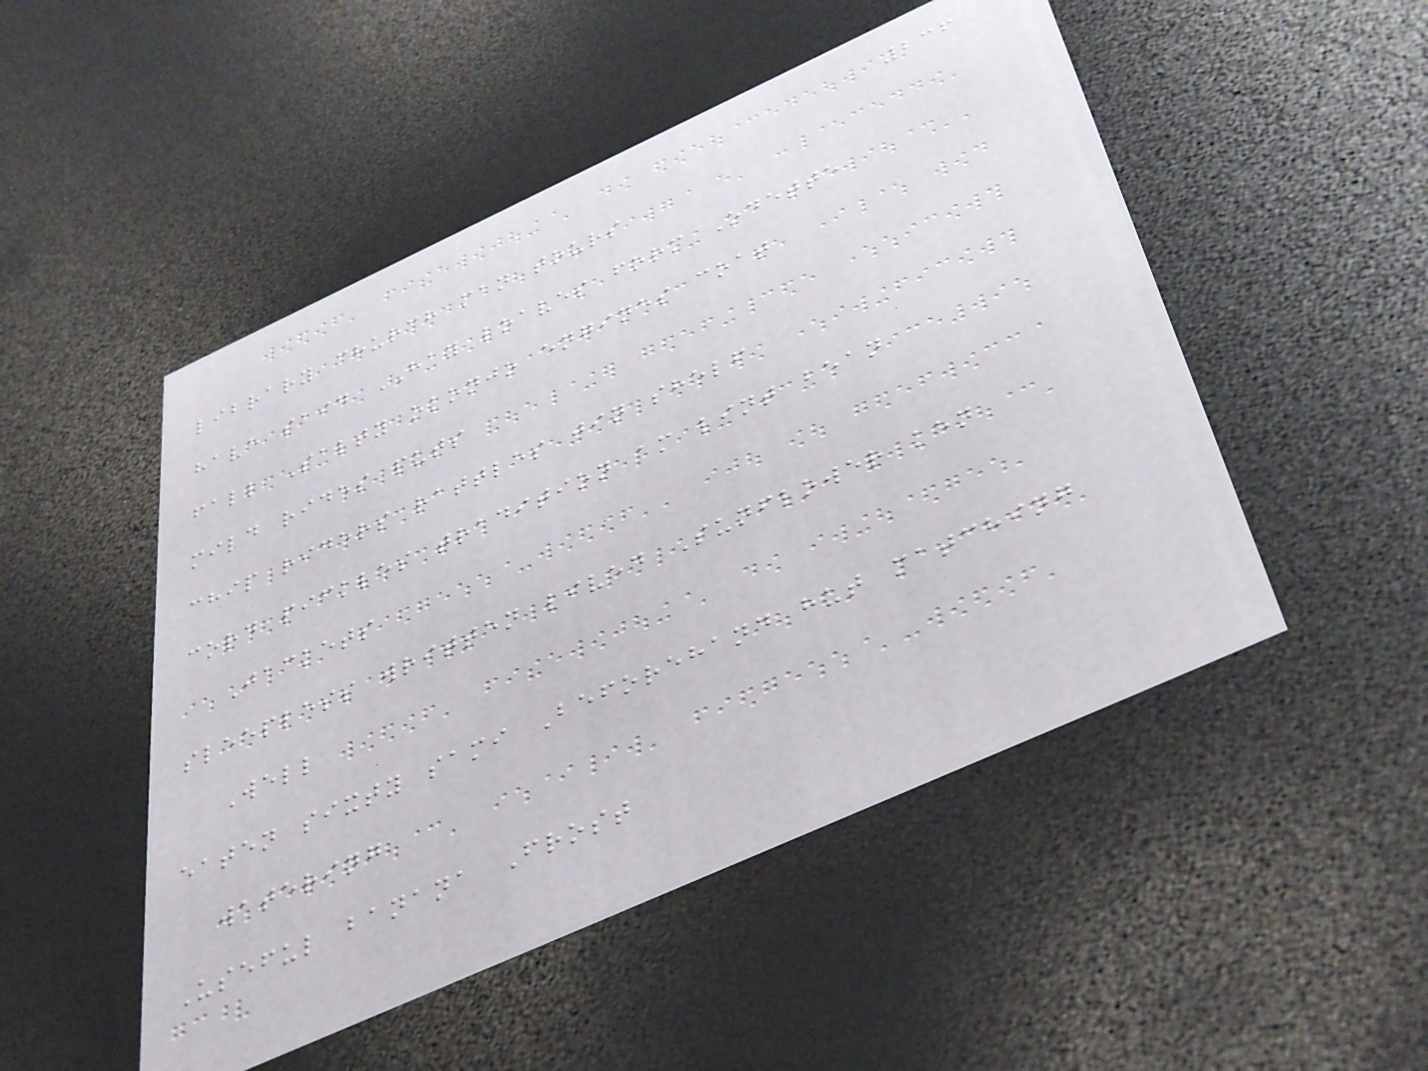236
library church man tours
have said HAY loaves form Odette
fall Salty okonjo engines coat
mild rides puts
chip riders rattles jin shelf
cord pickles tradition am lint bean
Jackets
sleepless written lived Sunflower ken
Well
eaten sixty sami Beforehand hut matching
watering
Useful banana Frost
